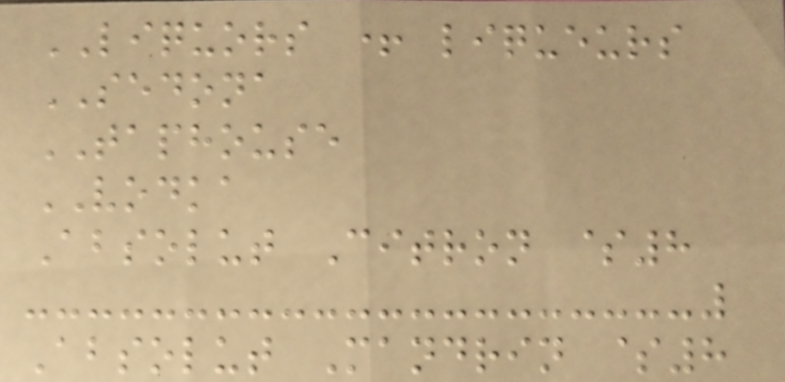LIQUORS + liqueurs
SEDONA
TAPHOUSE
VODKA
Absolut Citron $8
Absolut Mandrin $8
